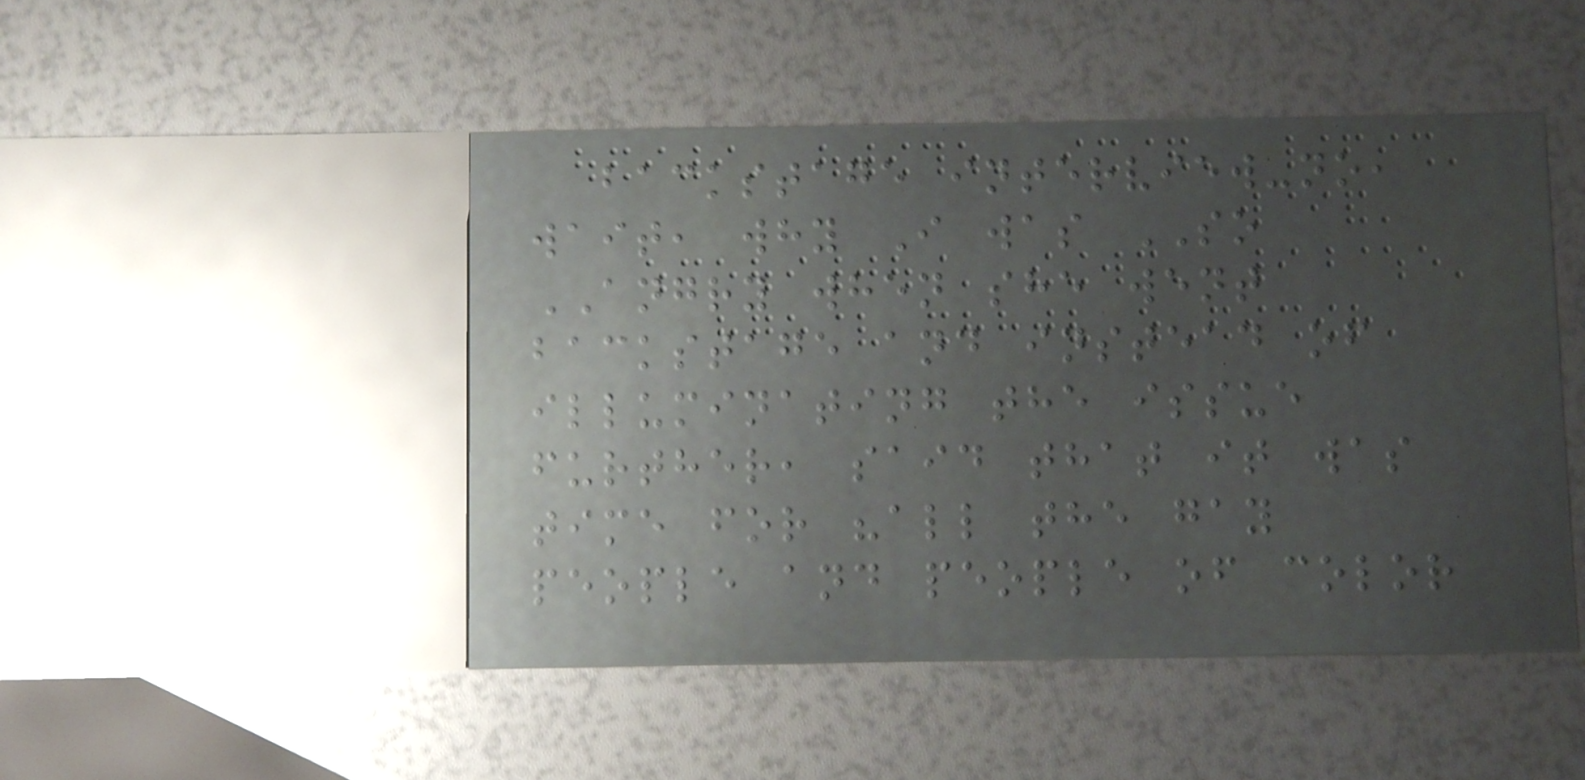backstage interview-no,
wait, why I was SO
ANGRY when she went
backstage and instead of
illuminating the issue
further, said that it was
time for "all the gay
people and people of color
